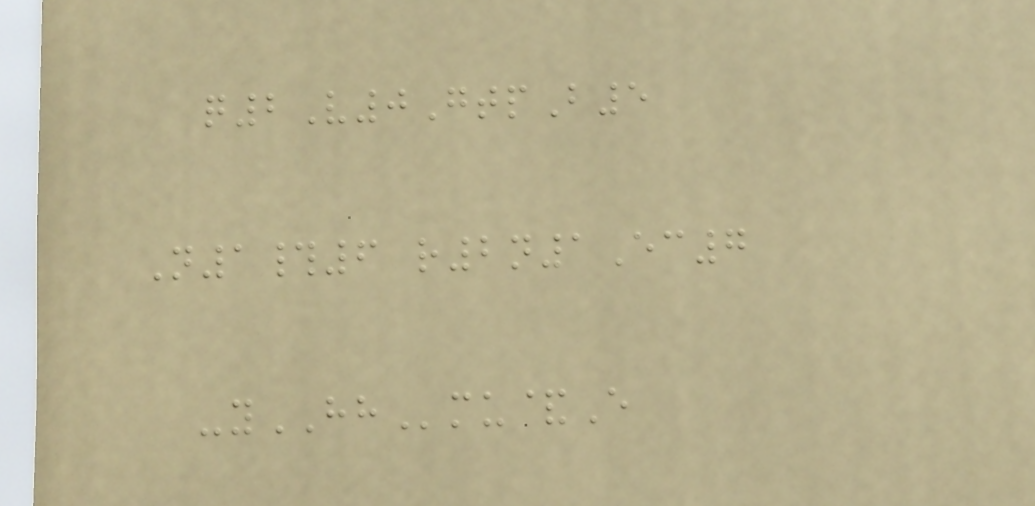q2V0GtpB5
N1#6 r2n1Ec7
-yHHmu&E
